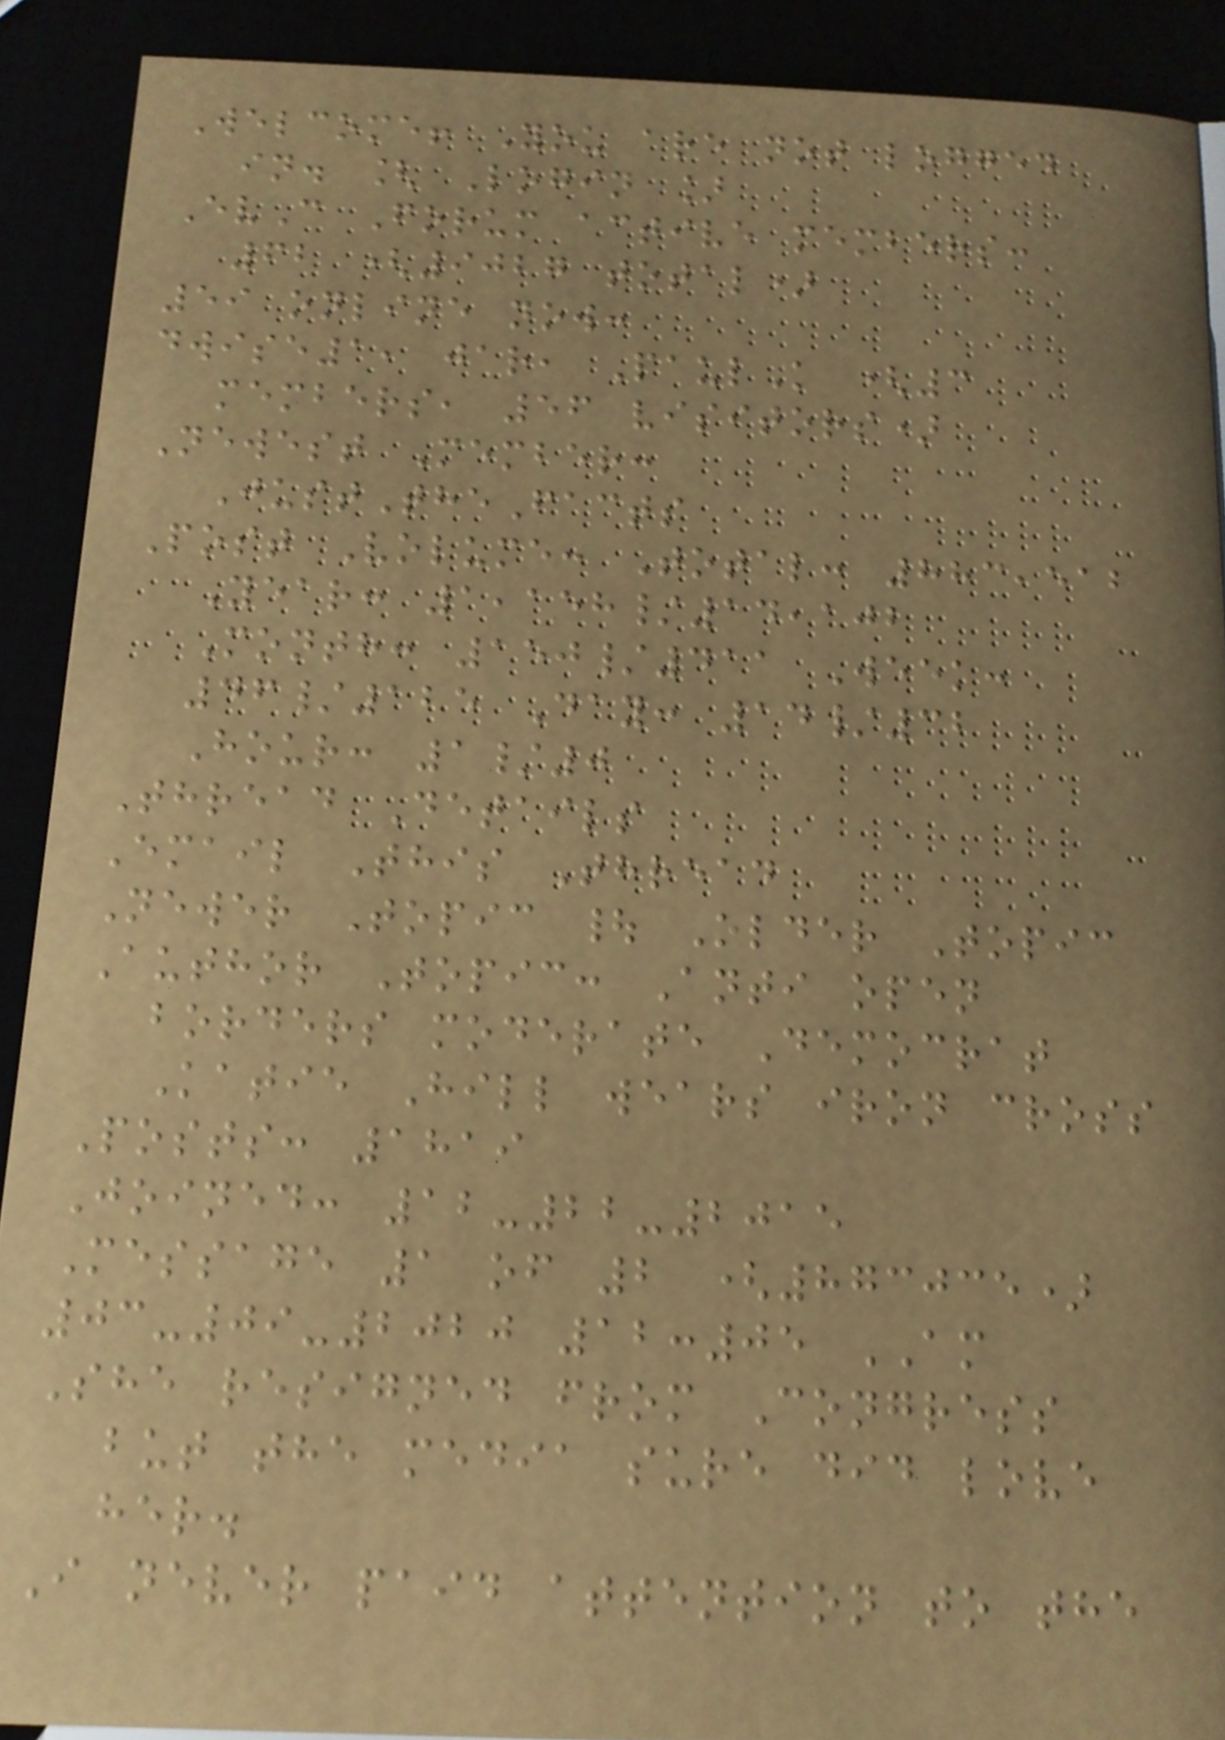Welcome! You are not logged
in. [ Login ]
EvC Forum active members:
62 (9027 total)
59 online now:
dwise1, jar, PaulK (3
members, 56 visitors)
Newest Member:
JustTheFacts
Post Volume: Total: 883,512
Year: 1,158/14,102
Month: 150/411 Week:
46/125 Day: 14/32
Hour: 1/0
Thread Details
Email This Thread
Newer Topic | Older Topic
Author Topic: Anti open
borders moderate Democrat
Katie Hill wears iron cross
Posts: 1819
Joined: 12-22-2015
Message 1 of 2 (873035)
03-09-2020 12:05 AM
She resigned from Congress
but the media sure did love
her.
I never paid attention to the
